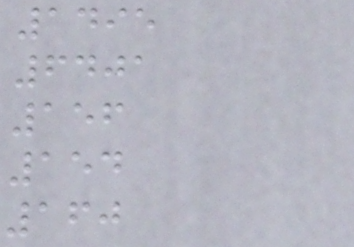1495
6401
156
154
160
